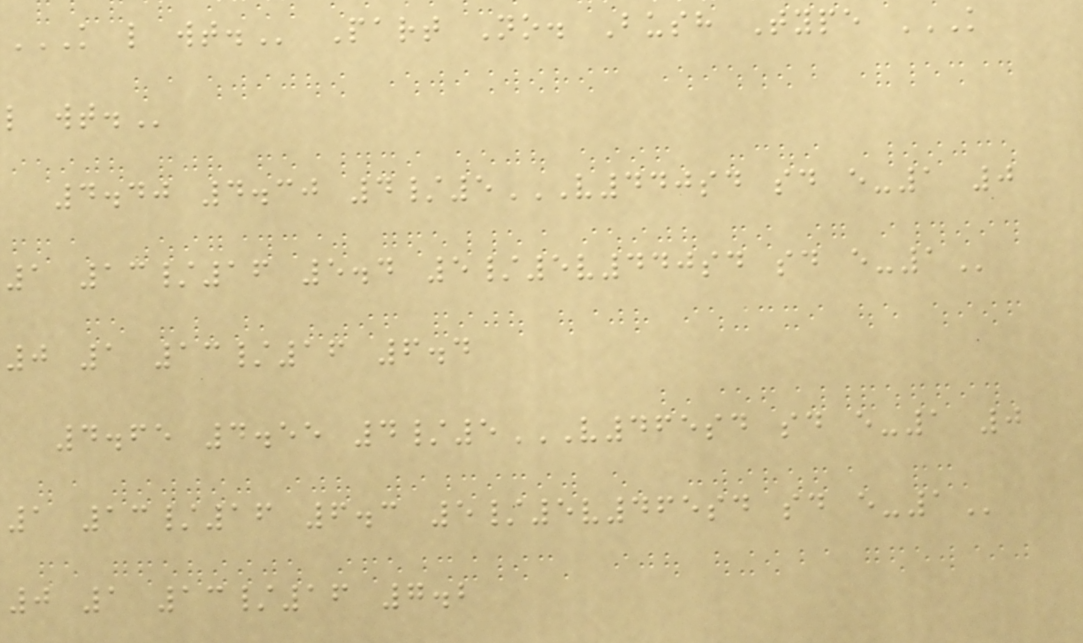K L WT. Part No. Bush Type K
L WT.
4.40 4.30 4/5V440SD SD E-1 0
1 13/16 5.4 5/5V440SD SD E-1
0 1 13/16 6.4
4.65 4.55 4/5V465SD SD E-1 0
1 13/16 6.3 5/5V465SD SD E-1
0 1 13/16 7.2
